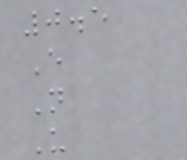0.5
E
N
U
